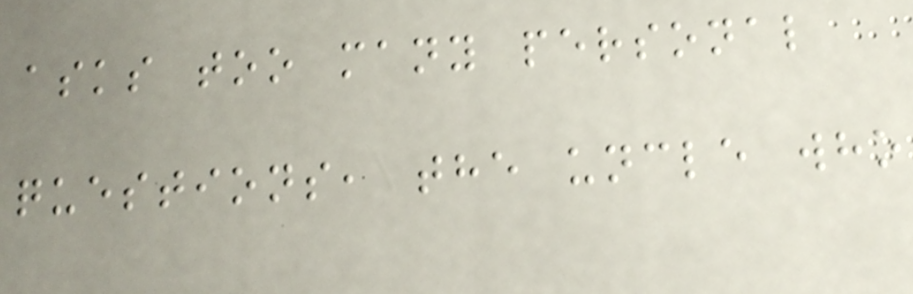asks too many personal
questions, the uncle who
